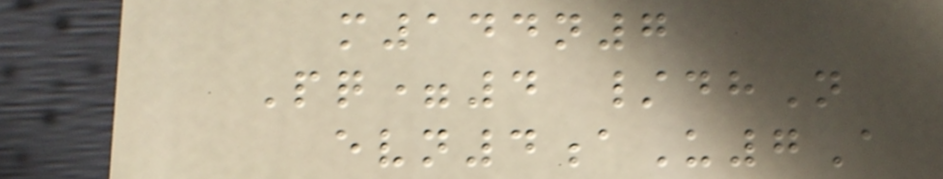m144n7
Pq=4 /dhN
evn4aU7A
